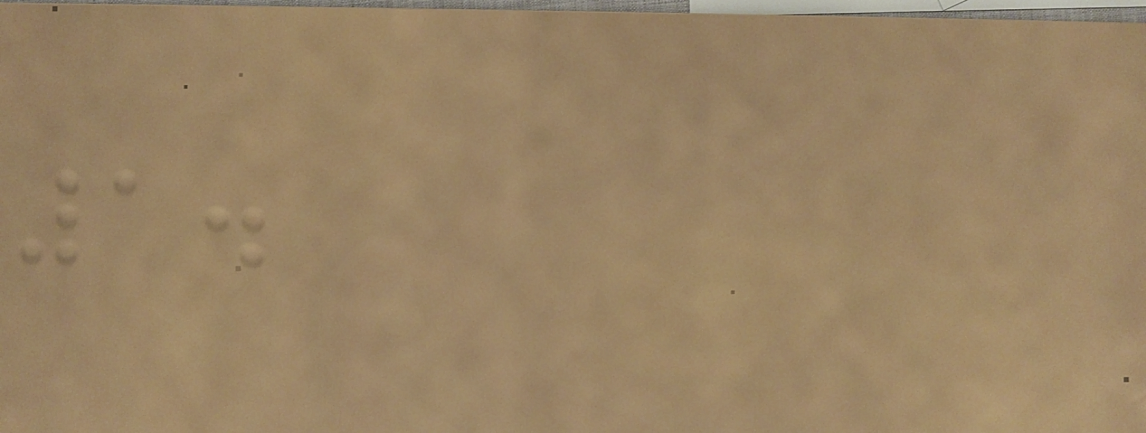1.
